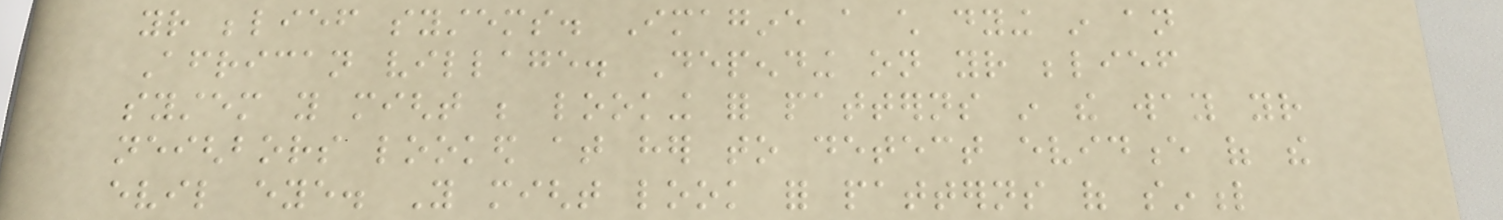your belief systems. Imagine a child dying in an
African village. Depending on your belief
system you might be looking for patterns in the way your
neighbors looked at her to detect evidence of the
evil eye. You might look for patterns of sinful
